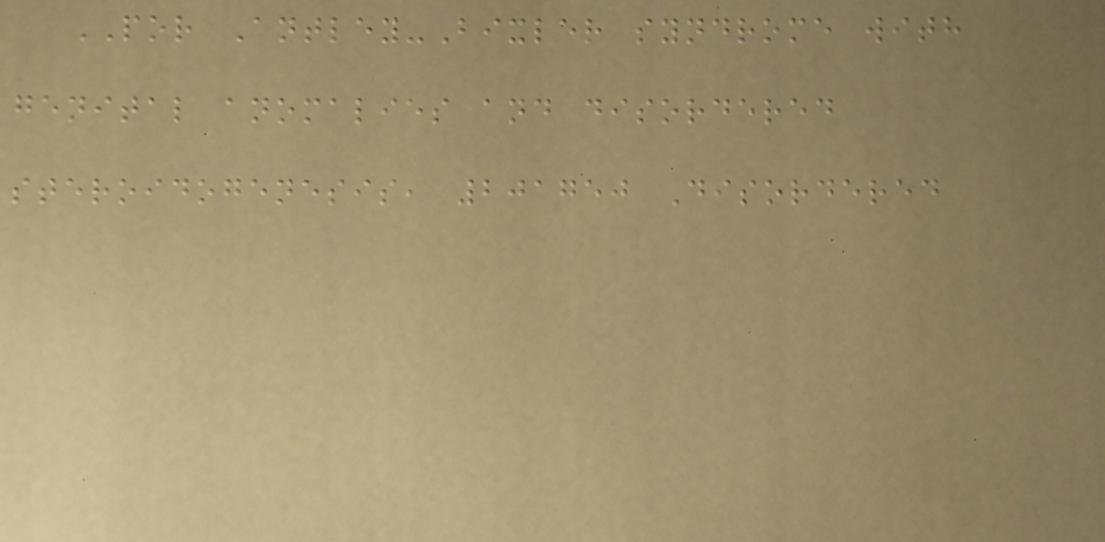POR Antley-Bixler syndrome with
genital anomalies and disordered
steroidogenesis, 201750 Disordered
